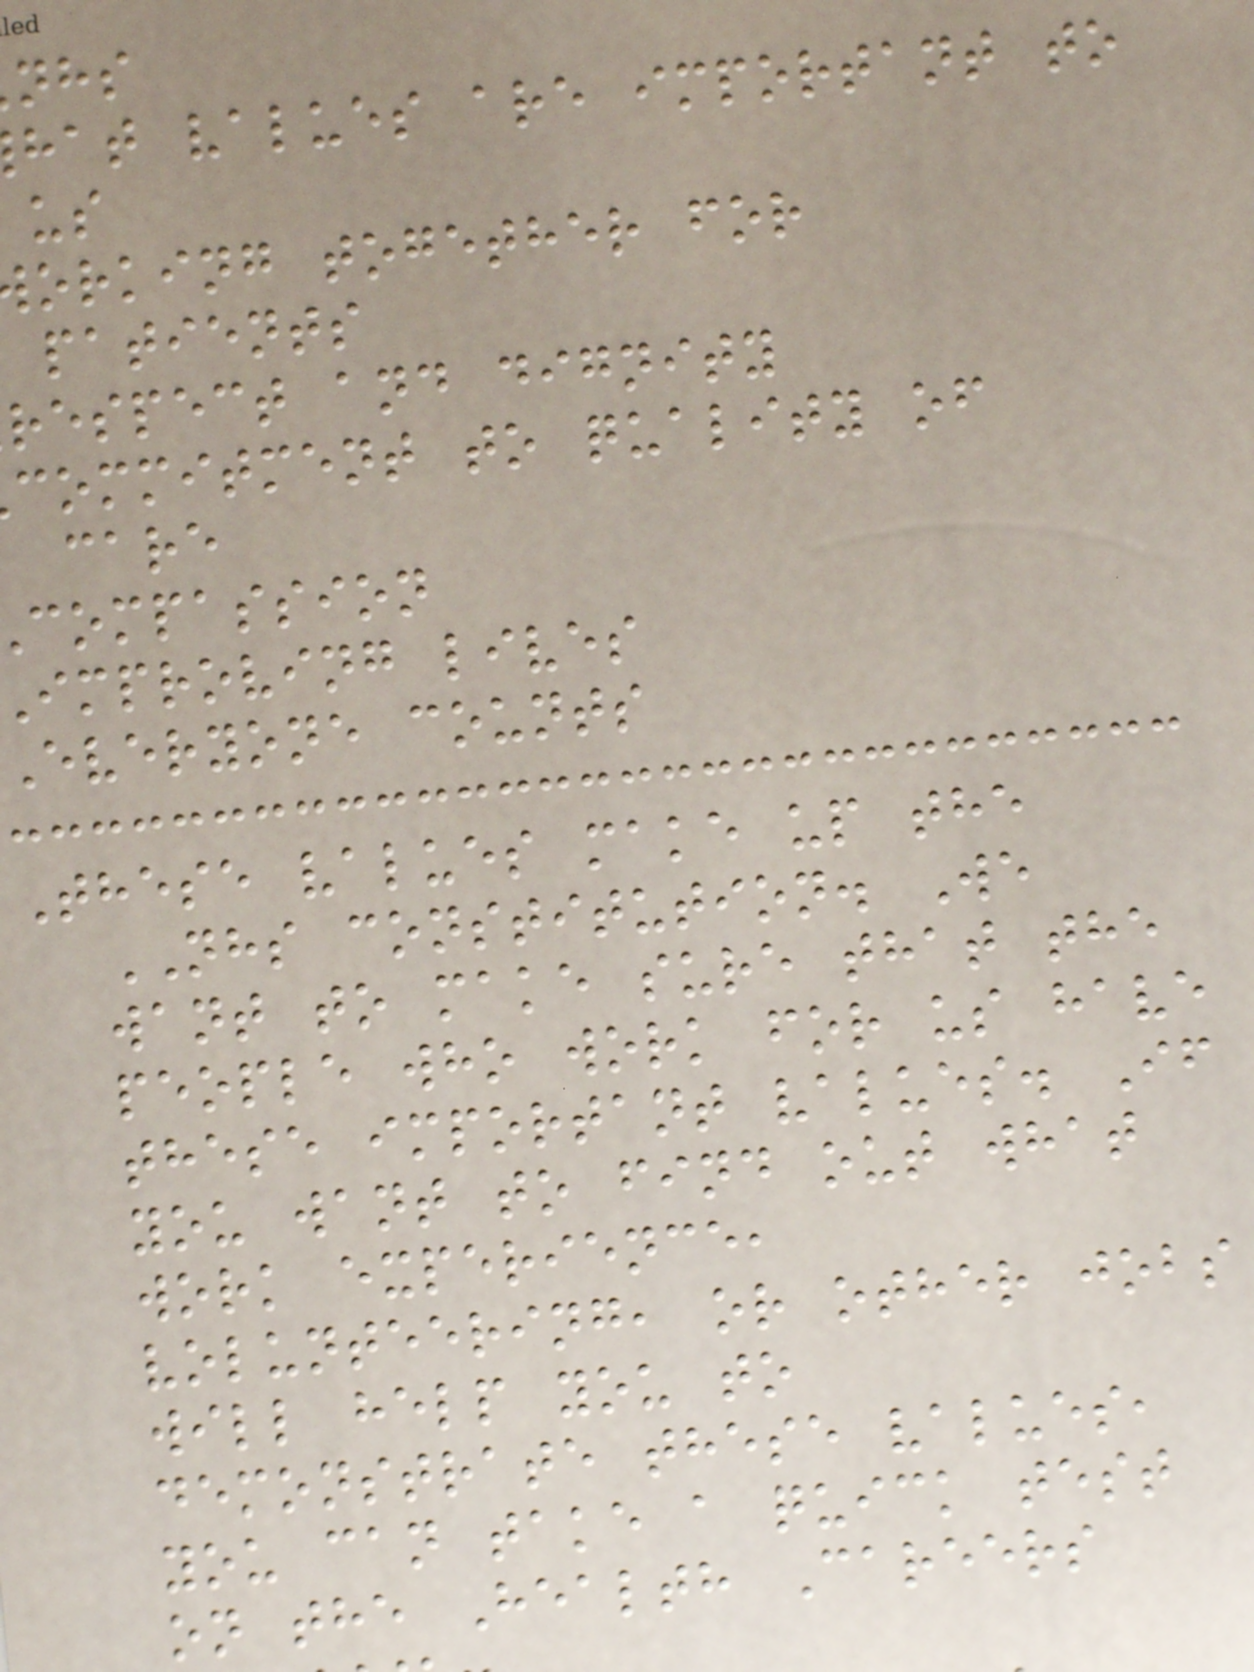hat values are important to
us
orking together for
patients
respect and dignity
commitment to quality of
care
compassion
improving lives
Everyone counts
These values make up the
NHS constitution. We
want to make sure that the
people who work for us have
these important values. If
you want to find out what
work experience,
volunteering, or other jobs
will help you to
demonstrate these values,
you can take a quick test
on the Health Careers
